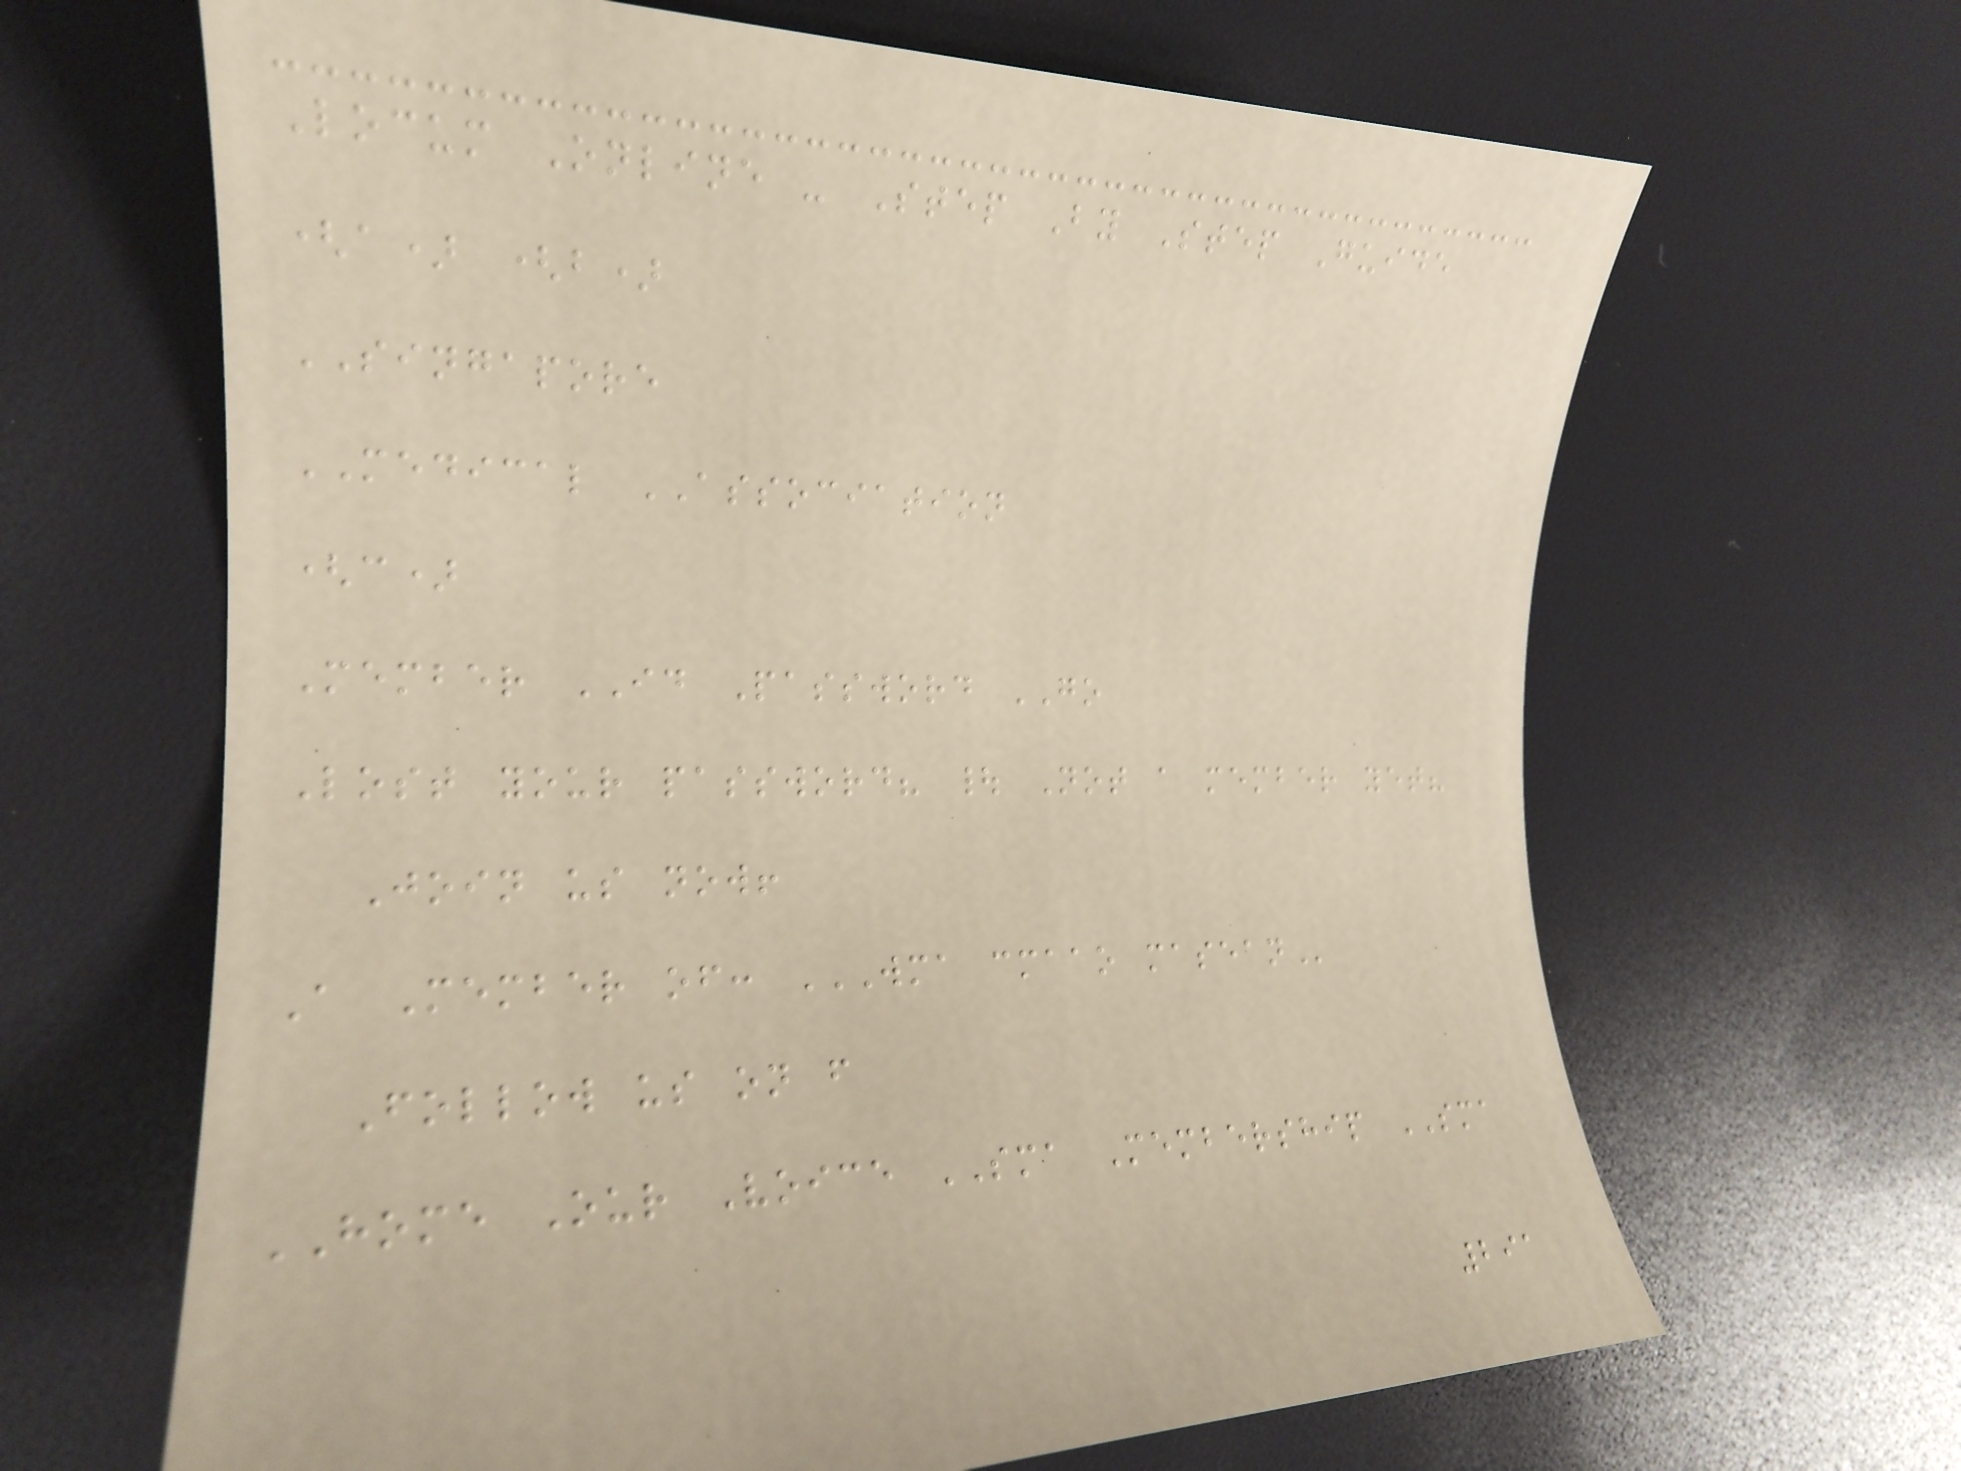Locum Online - Step By Step Guide
(a) (b)
SINGAPORE
MEDICAL ASSOCIATION
(c)
Member ID Password GO
Lost your password? | Not a member yet?
Join us now!
A Member of: WMA CMAAO MASEAN
Follow us on f
HOME Our Voice SMA Membership SMA
291
